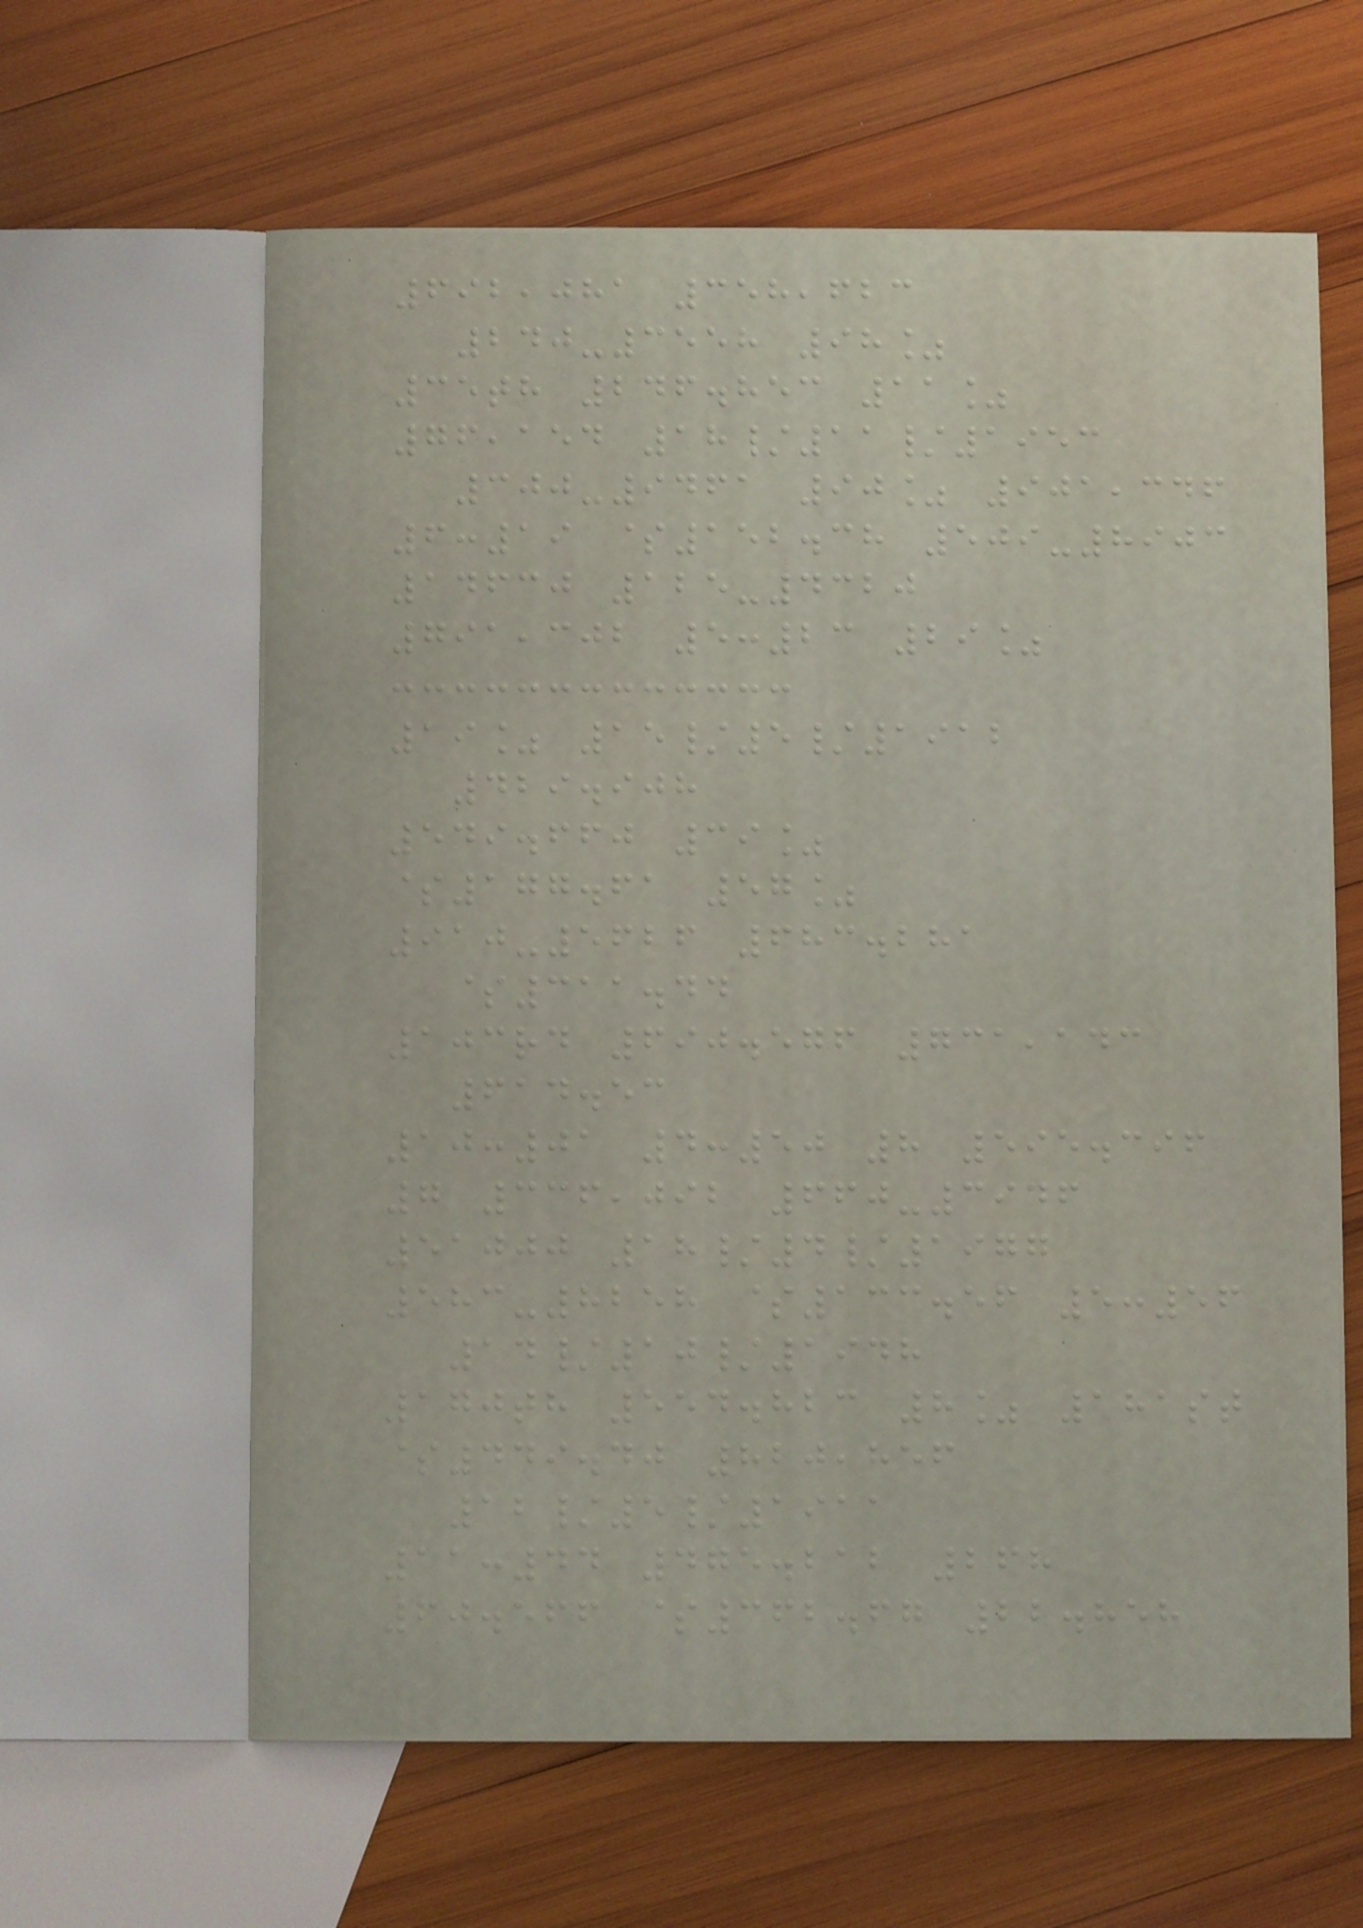692,081 358,623
240-3558 98%
35th 246.853 11%
76,154 18/11/1953
300-9461 90% 901,346
6:19 $152.38 509-8903
14630 125-4320
791,302 5:23 29%
19% 15/5/1912
429.908
549.660 39%
$177.61 57%
910-5626 683.281
$311.44
103rd 690.576 731,143
614.53
10:01 4:50 8 595.396
7 336,092 660-3946
51000 18/4/1977
583-8258 $133.56 5:56
14/10/1948
170th 554.823 8% 181st
$449.40 820,856
12/5/1911
11:44 475.212 268
60.566 $362.67 22.858
